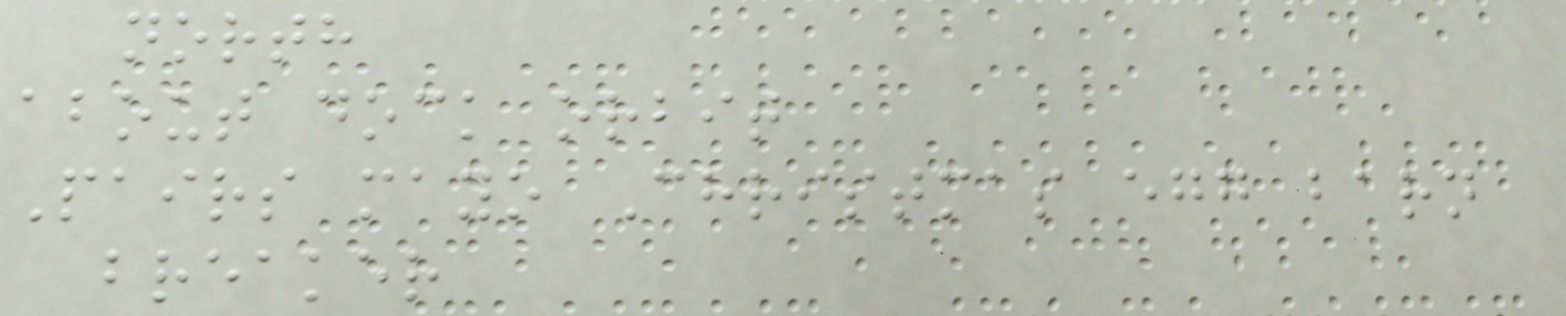north
about dock orbit
Pairs mayo Christmas egg barn
breaker
